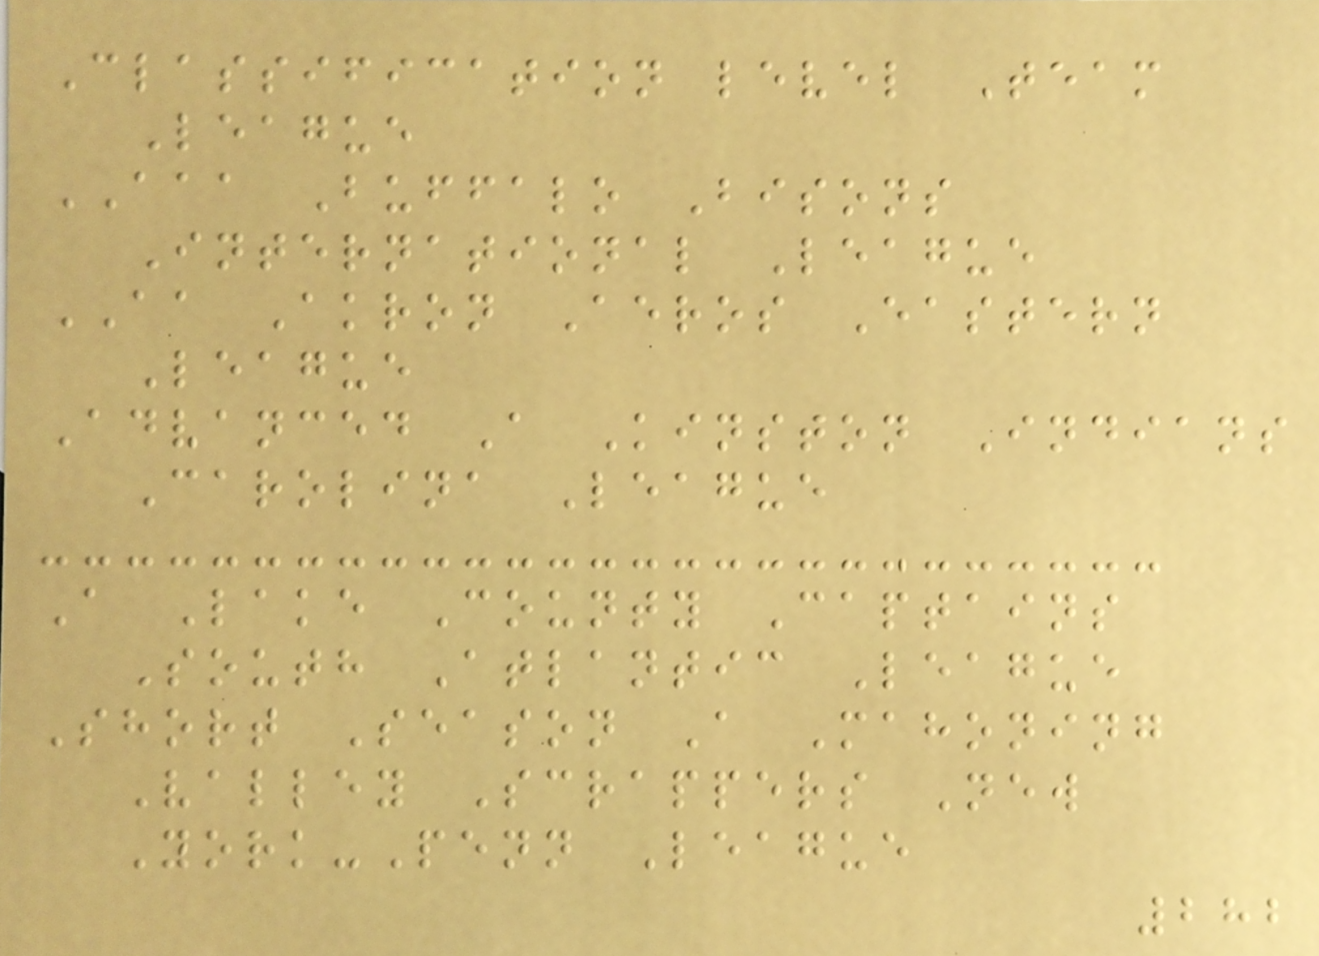Classification level Team
League
AAA Buffalo Bisons
International League
AA Akron Aeros Eastern
League
Advanced A Kinston Indians
Carolina League
A Lake County Captains
South Atlantic League
Short Season A Mahoning
Valley Scrappers New
York-Penn League
282
